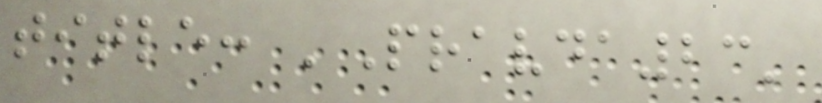title: 'Pravda23'
